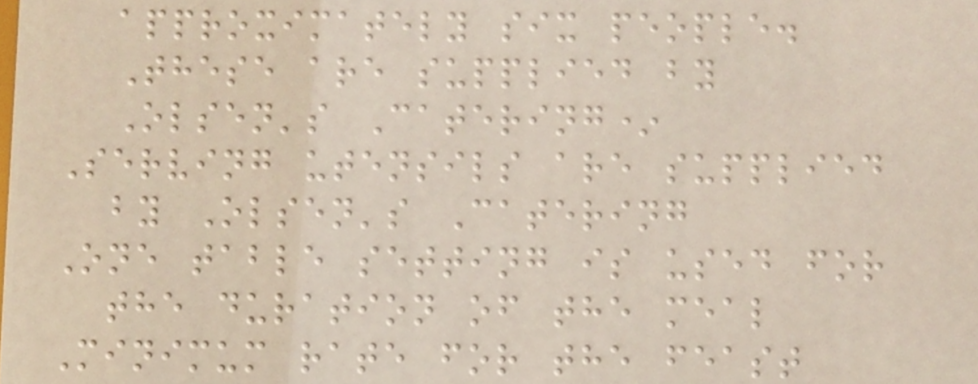approximately six people.
These are supplied by
Olsen's Catering*
Serving utensils are supplied
by Olsen's Catering
One table setting is used for
the duration of the meal
Minimum rate for the feast
